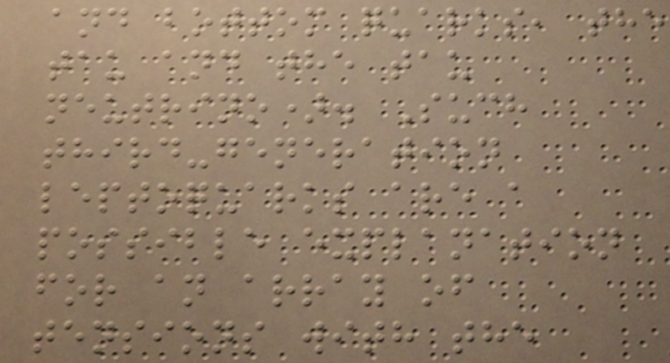and bottom quarks, the
tau and the tau
neutrino). Such
third-generation
leptoquarks are a
possible explanation
for an array of
tensions with the
